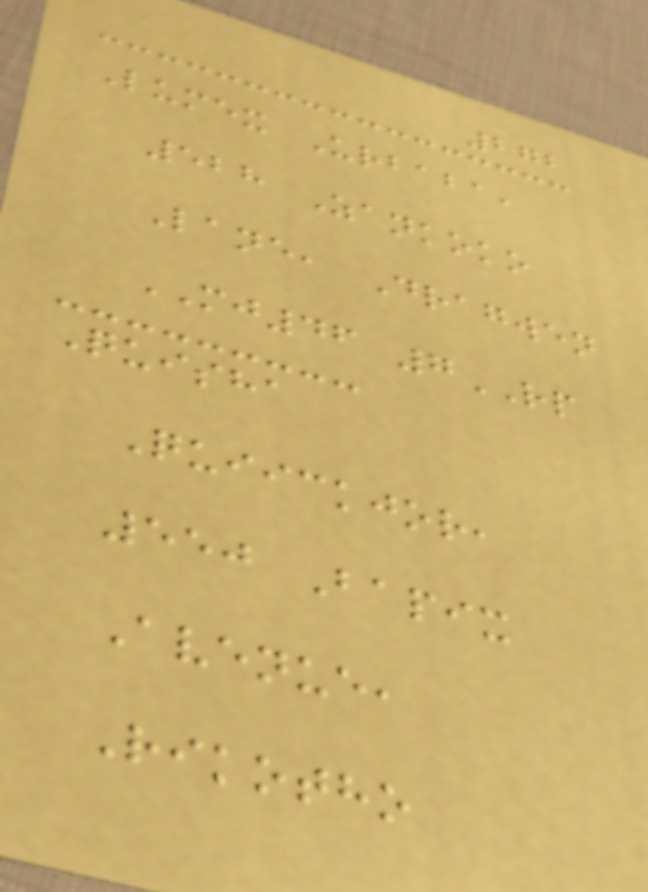272
Lumex Urbaba,
528 Zankoko
Lane, Dragwen
MJ46 7RP
Quisha
Quiickjor,
550 Bapix
Avenue,
Rikotho
